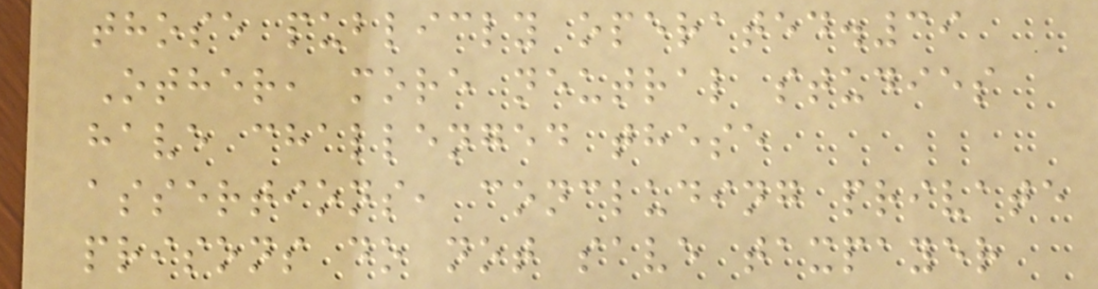those publicly operated.39
Other, more neutral studies
have challenged these
assertions, concluding private
prisons do not save taxpayer
